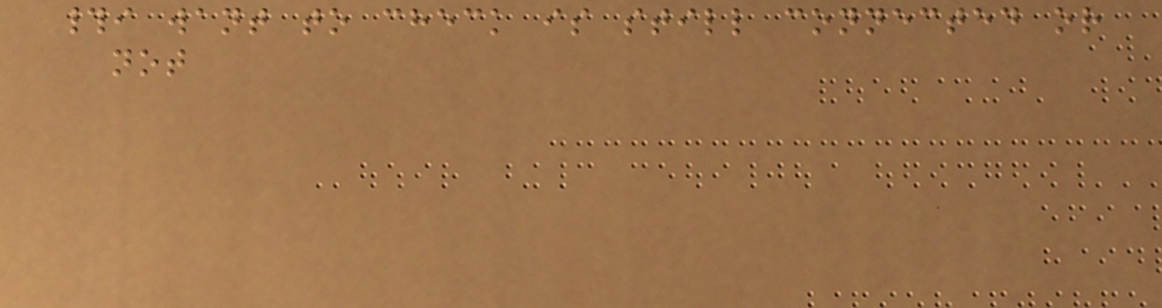#i want to check is still connected or
not
